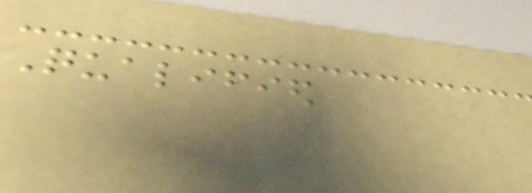Qualified
